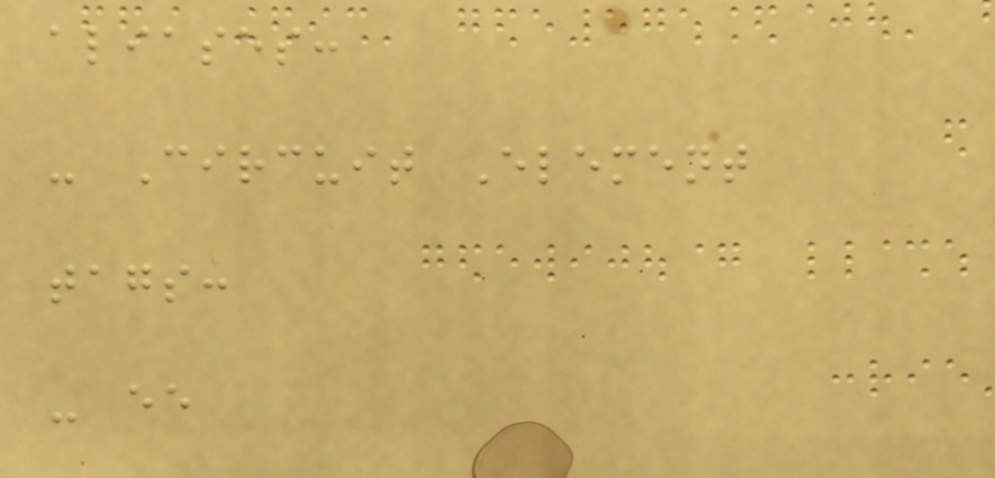aliases:
- Circuit Element
tags:
- ee
